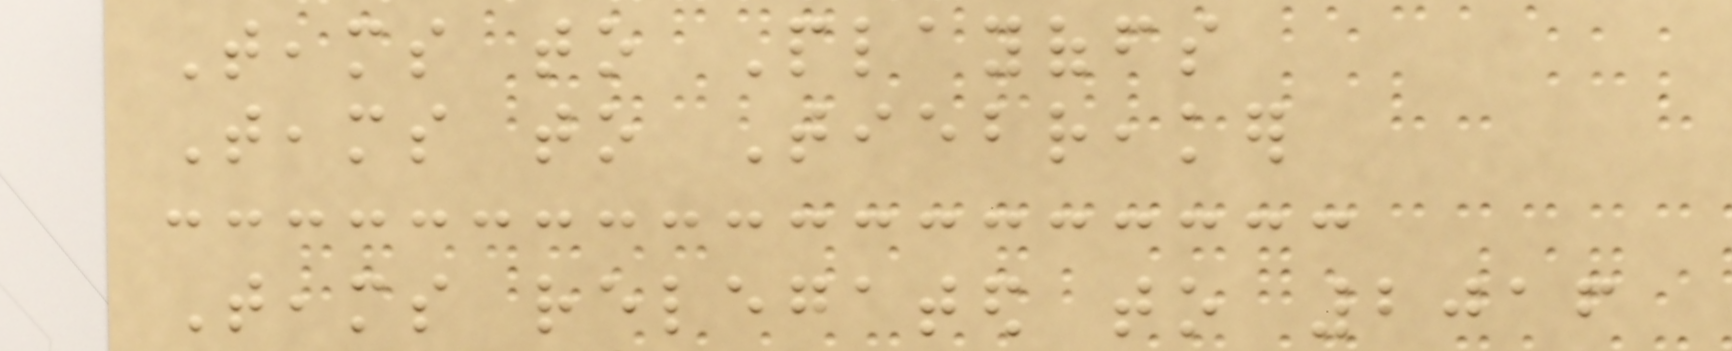Teams to Playoffs
Teams to Tiebreaker
Teams relegated to 2016
